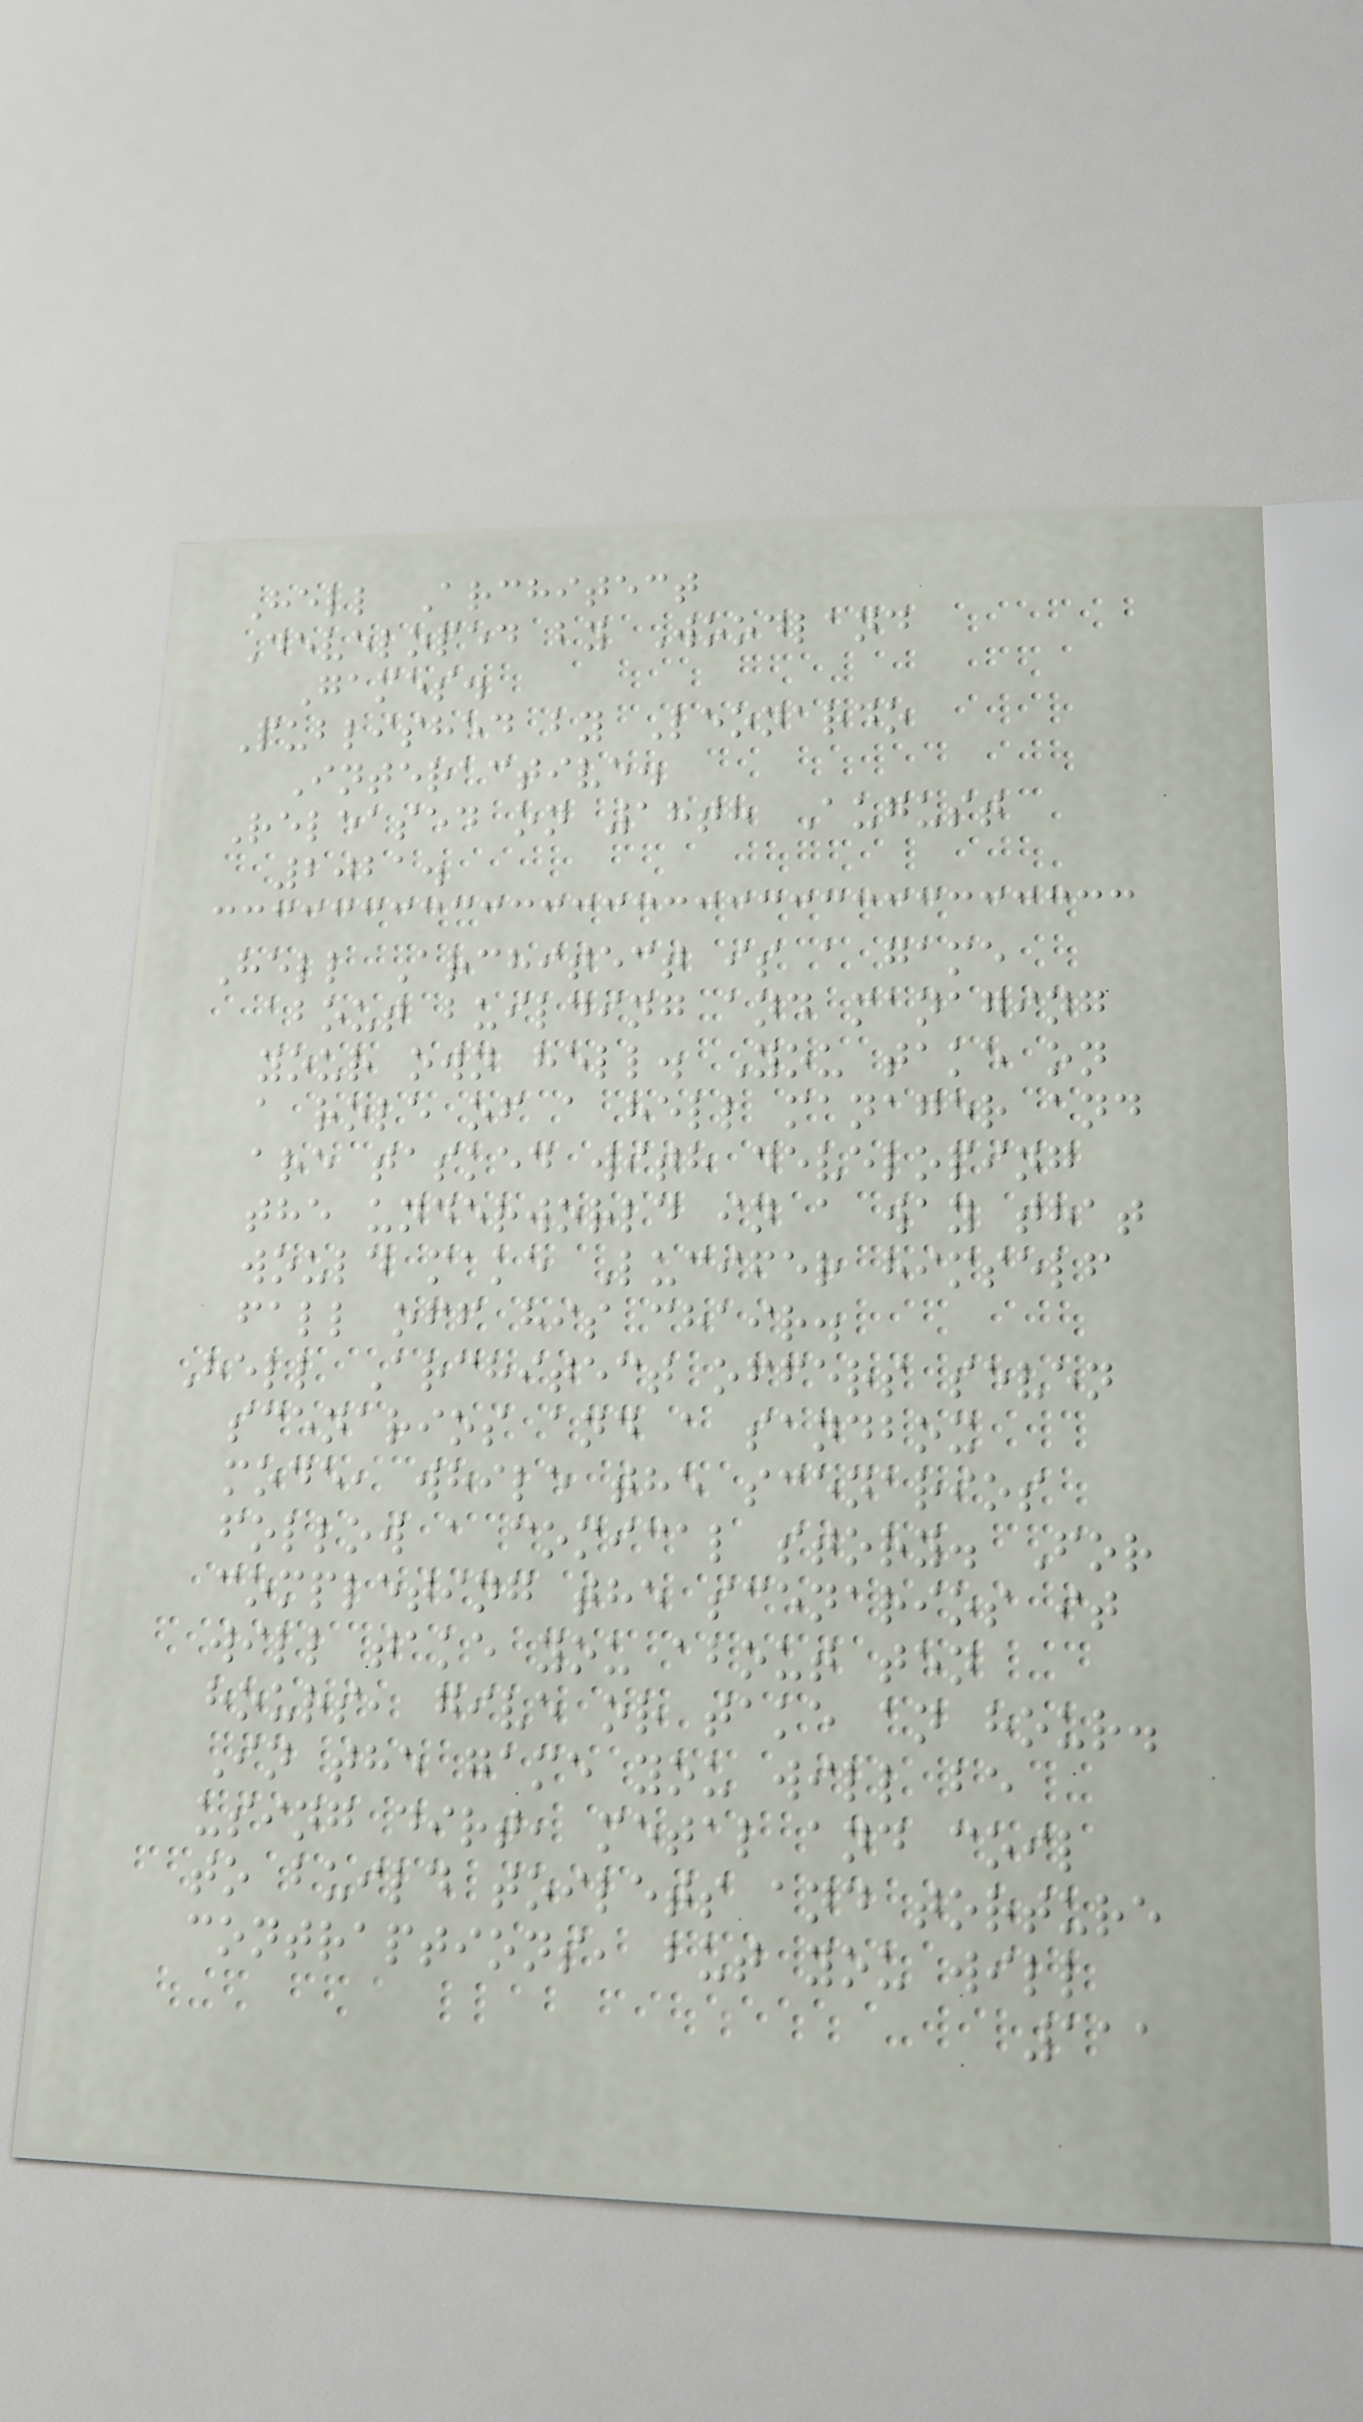Hell Architect
Developed by Woodland
Games.
Published by Leonardo
Interactive.
Released on 18th August
2021.
Hell Architect is a game
about building and managing
your own hell. You take on
a role of a hell manager and
are tasked with developing
the underworld in a way that
would make Lucifer himself
fall off his chair.
Hell Architect offers seven
scenarios and a sandbox
mode, while the scenarios
follow a comical story. For
completing the scenarios it
will take you about ten
hours, give or take an hour.
In the game you will be
using dirt, metal and coil
to build toilets and torture
contraptions, but you will
111
